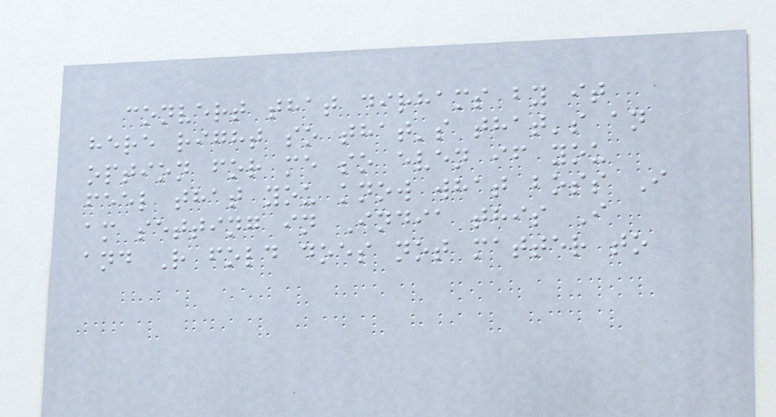convert that dirhams by it
here right so that's that's an
option for me so even if you
feel that you know what boss I
am setting in India this I
and R fold does not matter to
